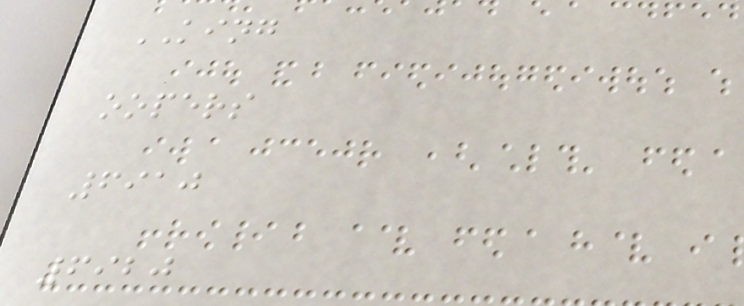KING
oopers
6910
6920
